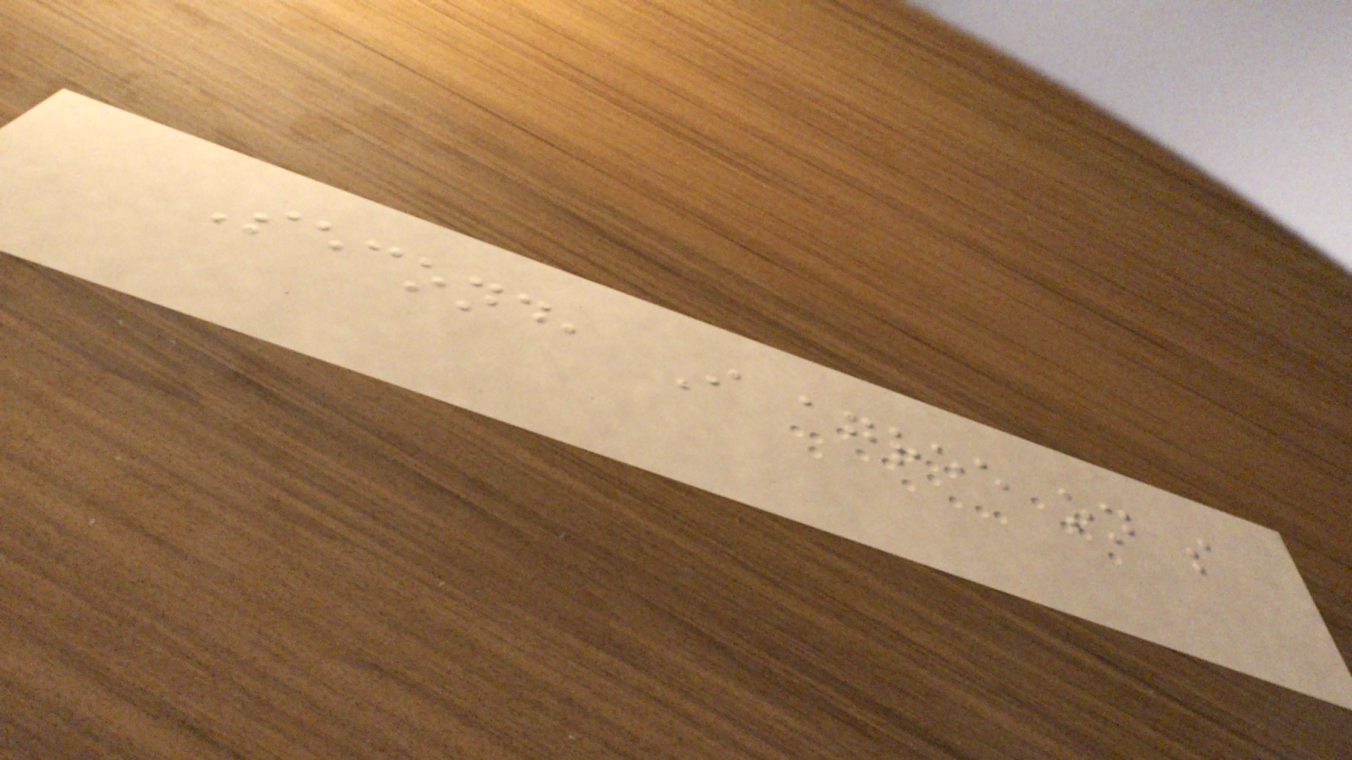Second, I agree on so
